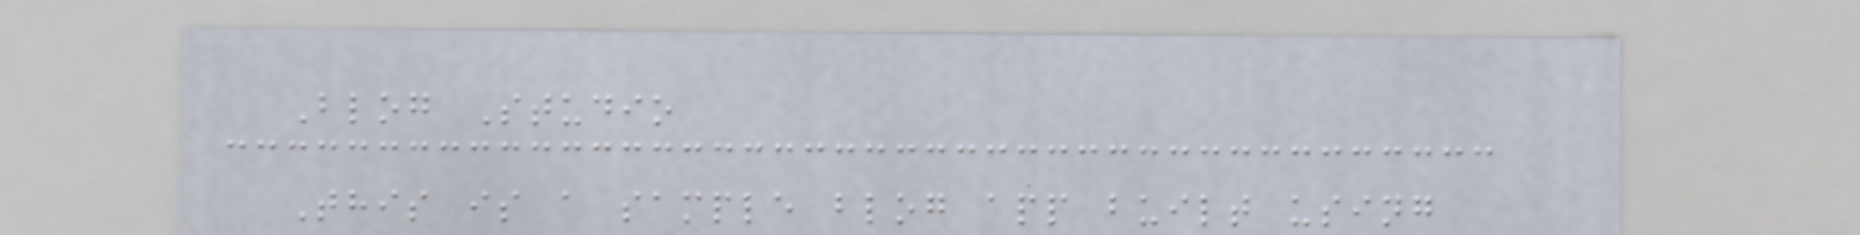Blog Studio
This is a sample blog app built using
